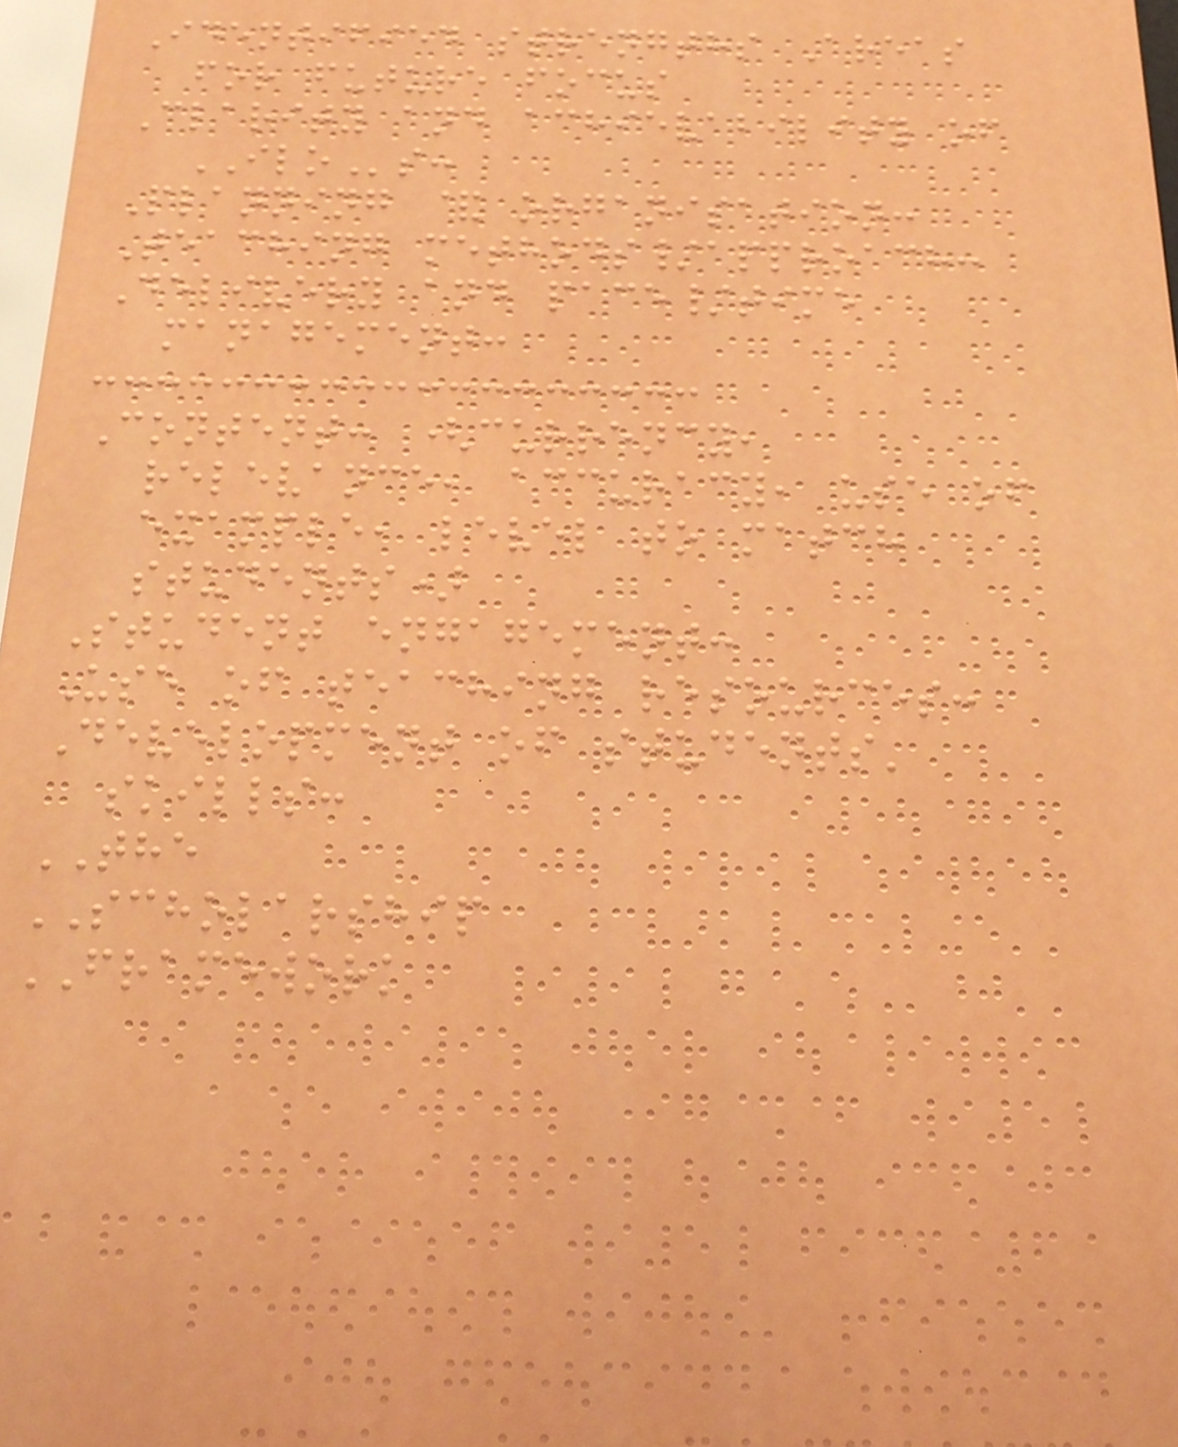Identified strengths Areas
for future focus
Clarity and achievability of
ILOs:
Planning & organisation:
Teaching methods/approach:
Delivery and pace/time
management:
Content: (currency,
relevance, accuracy, use of
example, level to match
students)
Student engagement:
Use of teaching resources:
Development of students'
skills:
THE
SCHOLARSHIP
FRAMEWORK
